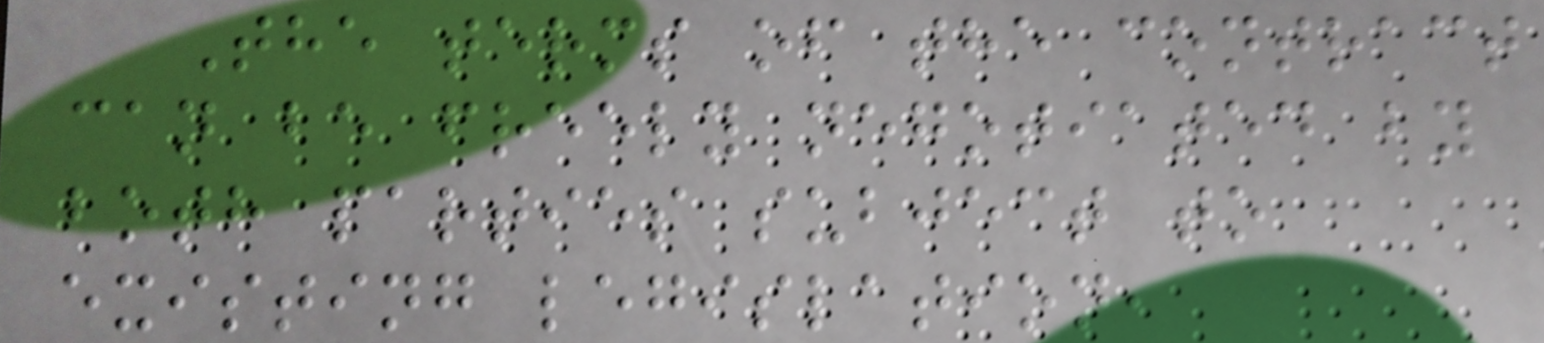The terms of the contract
can be freely negotiated by
both parties subject to
existing legislation,
